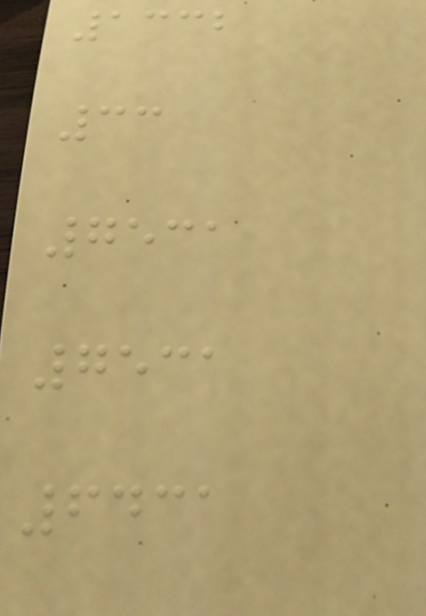1332
33
7531
7531
6431
